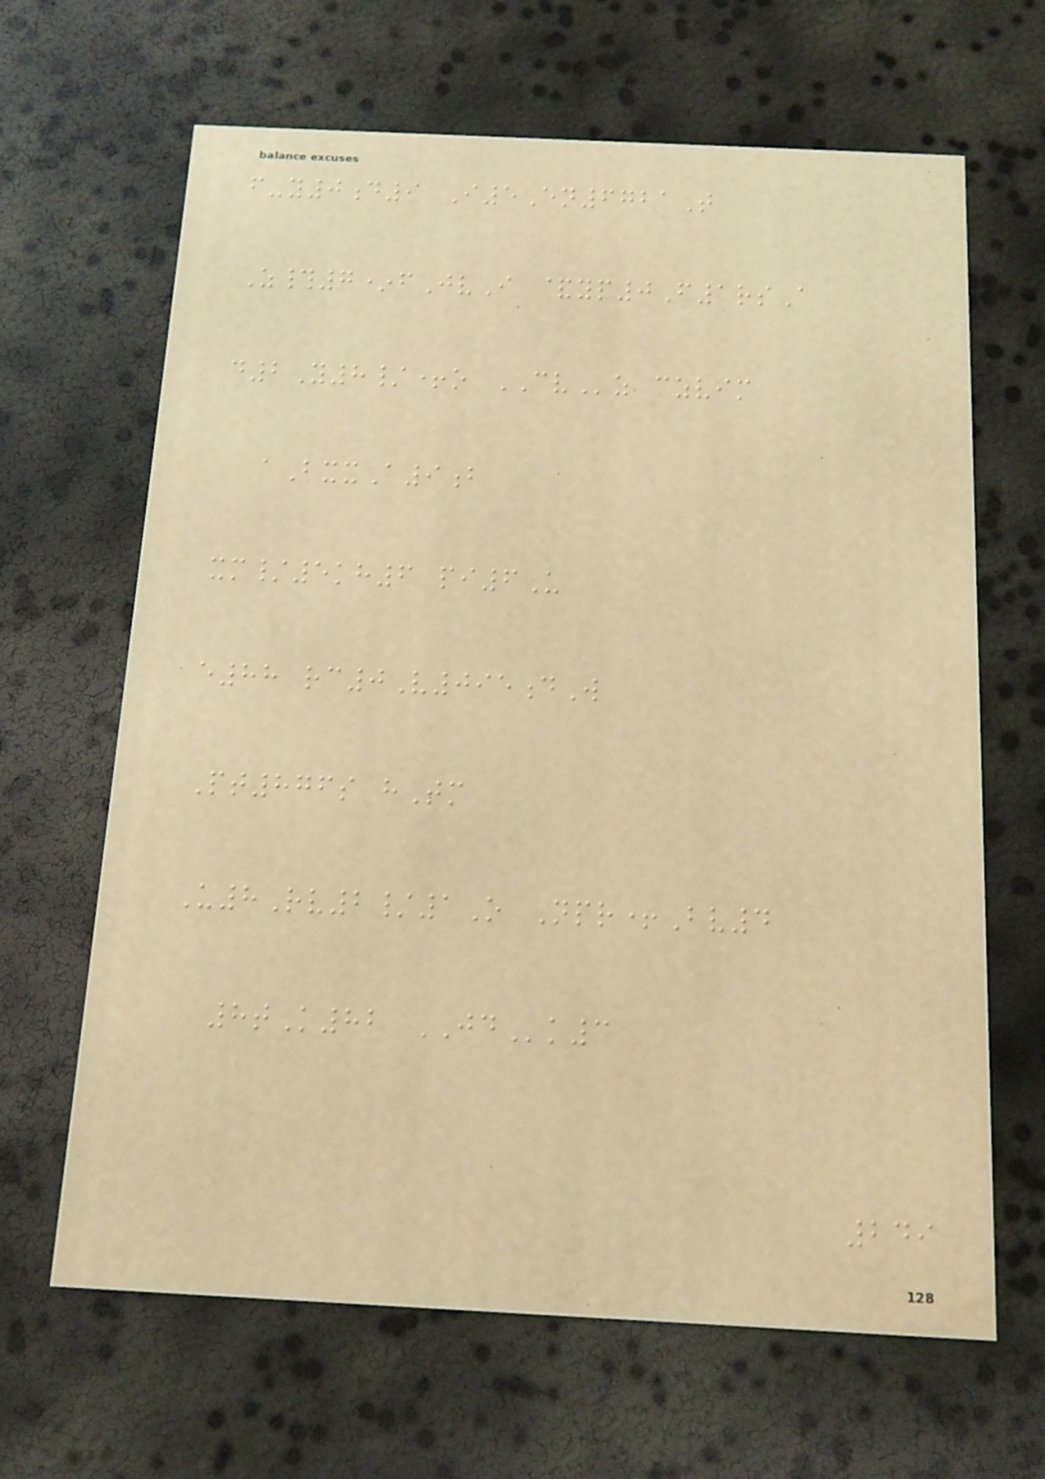f-y0d9 I5En6721T
Z#7*fJvI &yp0F1rsA
d2Y8/+o CVz czvim
aBxxA9b
xm/5kh6 pi6U
e88 rc0V095dW
Pt876s hTm
U8Rv2/1O Npr+Bv4
8tK82 JDk3
249
